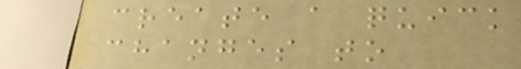create a quick
changes to
